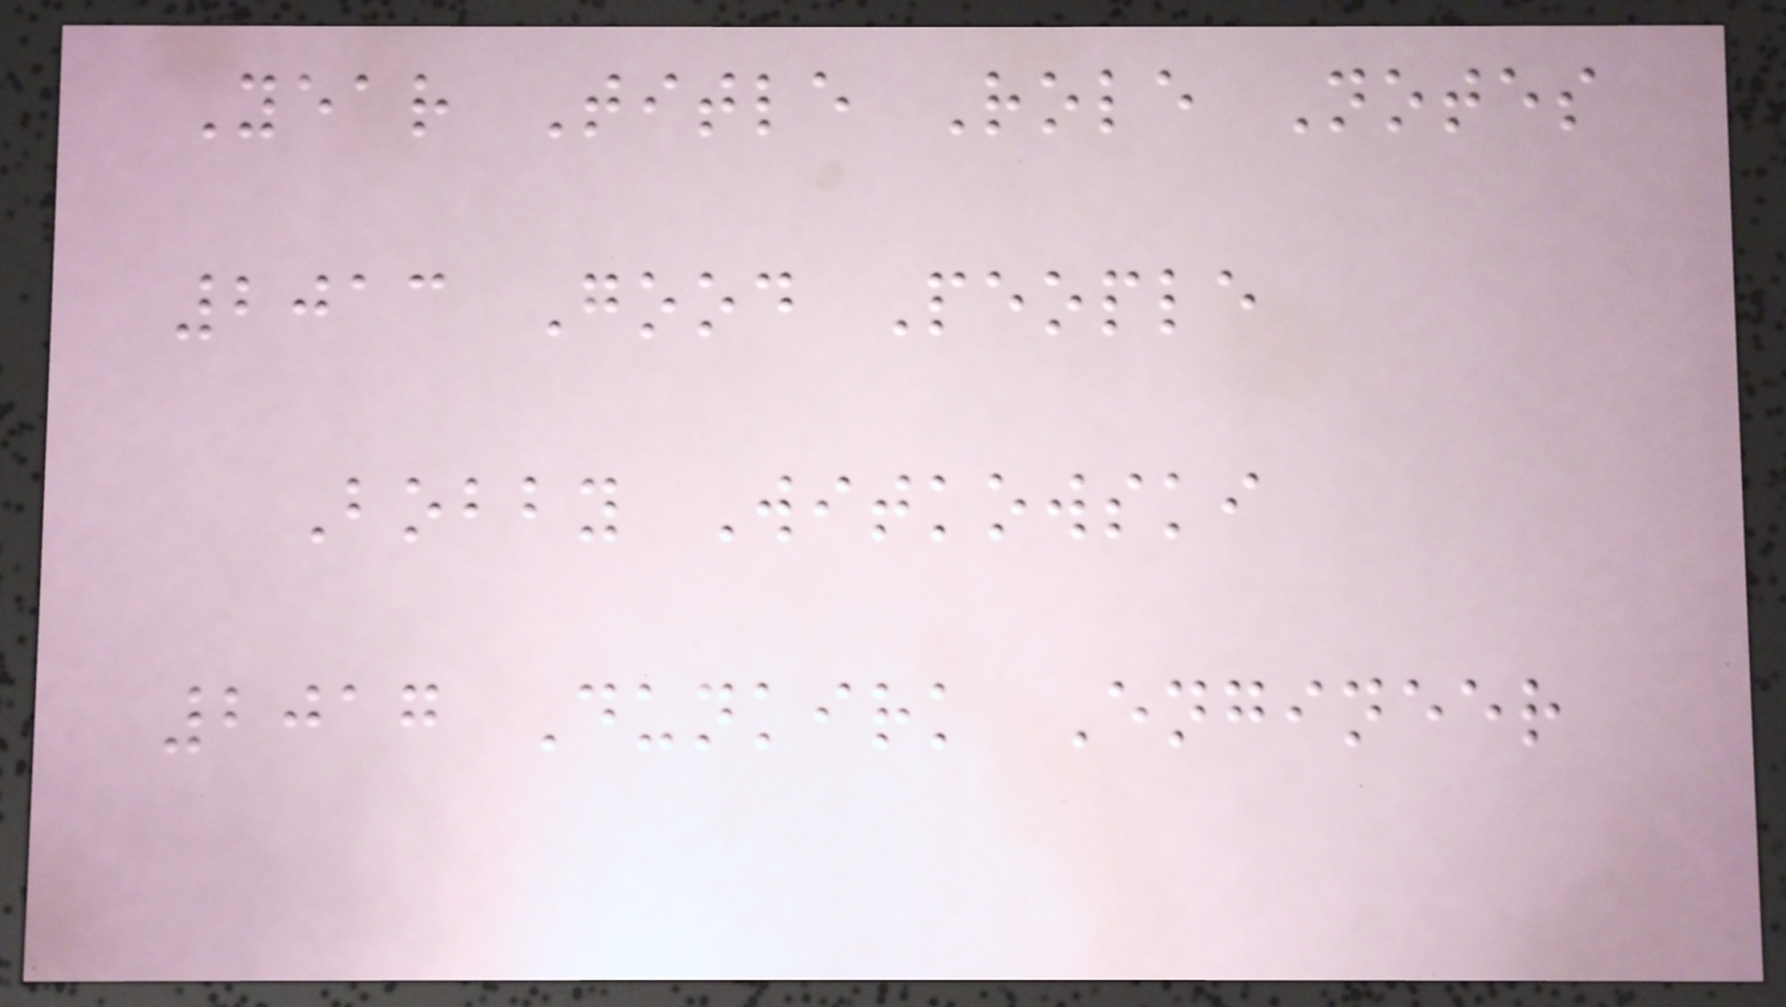Year Title Role Notes
2013 Good People
Bobby Witkowski
2017 Dunkirk Engineer
